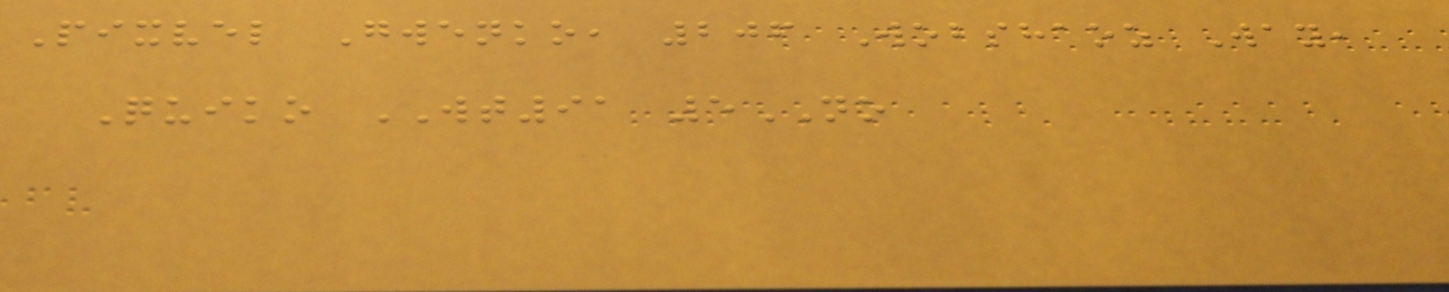Pixvel Gwenko, 206 Wobshaoz Way,
Quiko WT91 5NO
